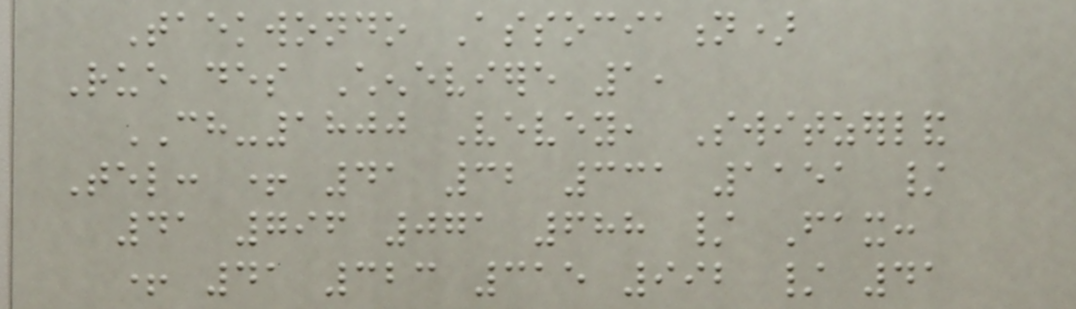Taekwondo Association)
Rue des Cheneviere 1,
CH-1800 Vevey, Switzerland
Tel: + 41 32 331 1151 /
41 796 071 688 / Fax:
+ 41 323 315 992 / 41
